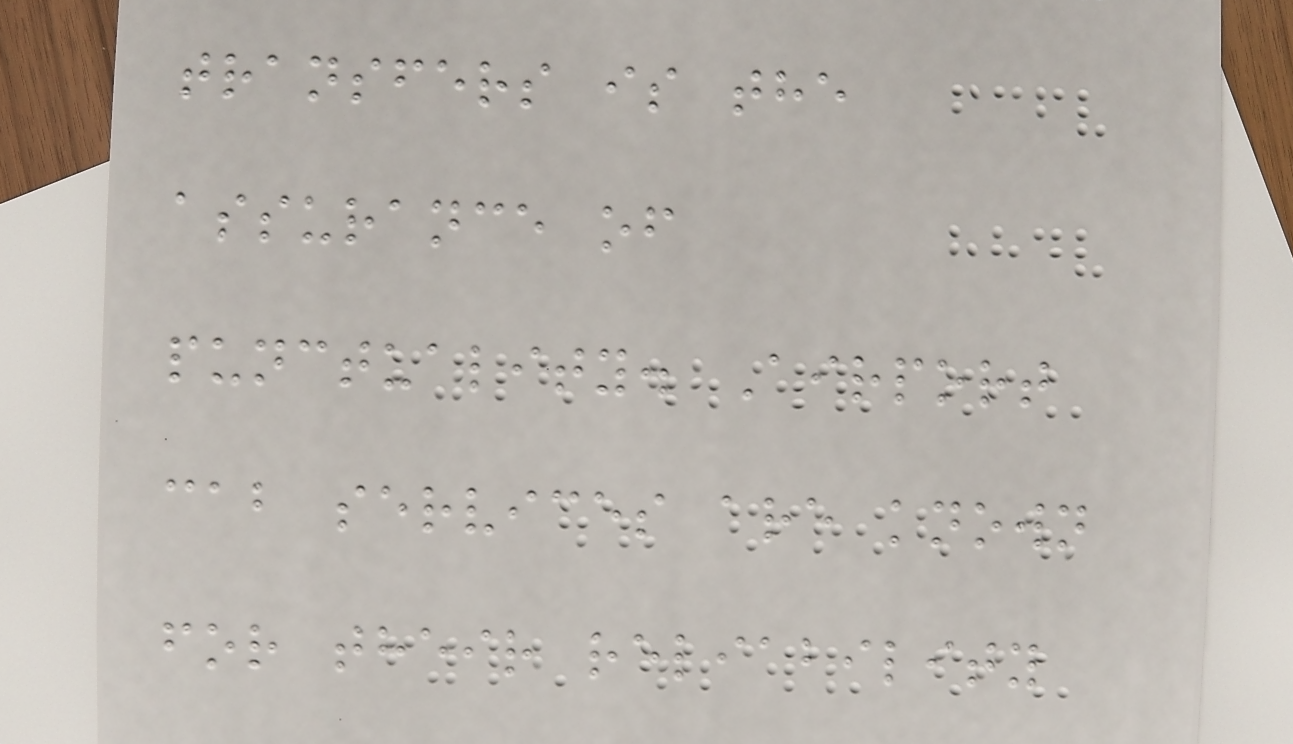transfers is the
assurance of
punctuality. Airport
cab services are known
for their reliability
